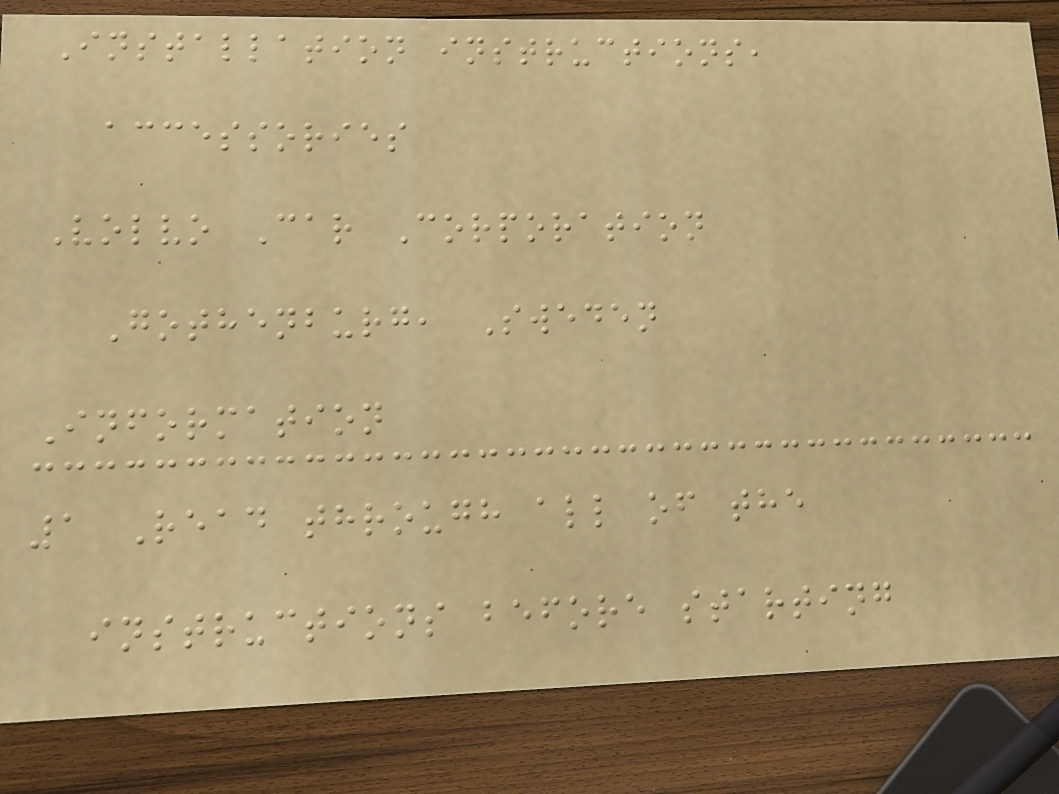Installation instructions,
accessories
Volvo Car Corporation
Gothenburg, Sweden
Information
1 Read through all of the
instructions before starting
